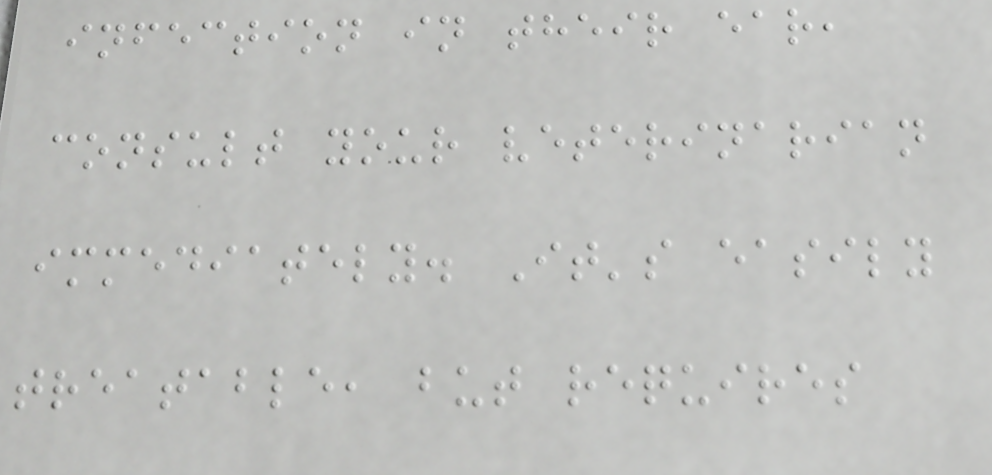infection in their ear,
consult your veterinarian
immediately. It's easily
treatable, but requires
